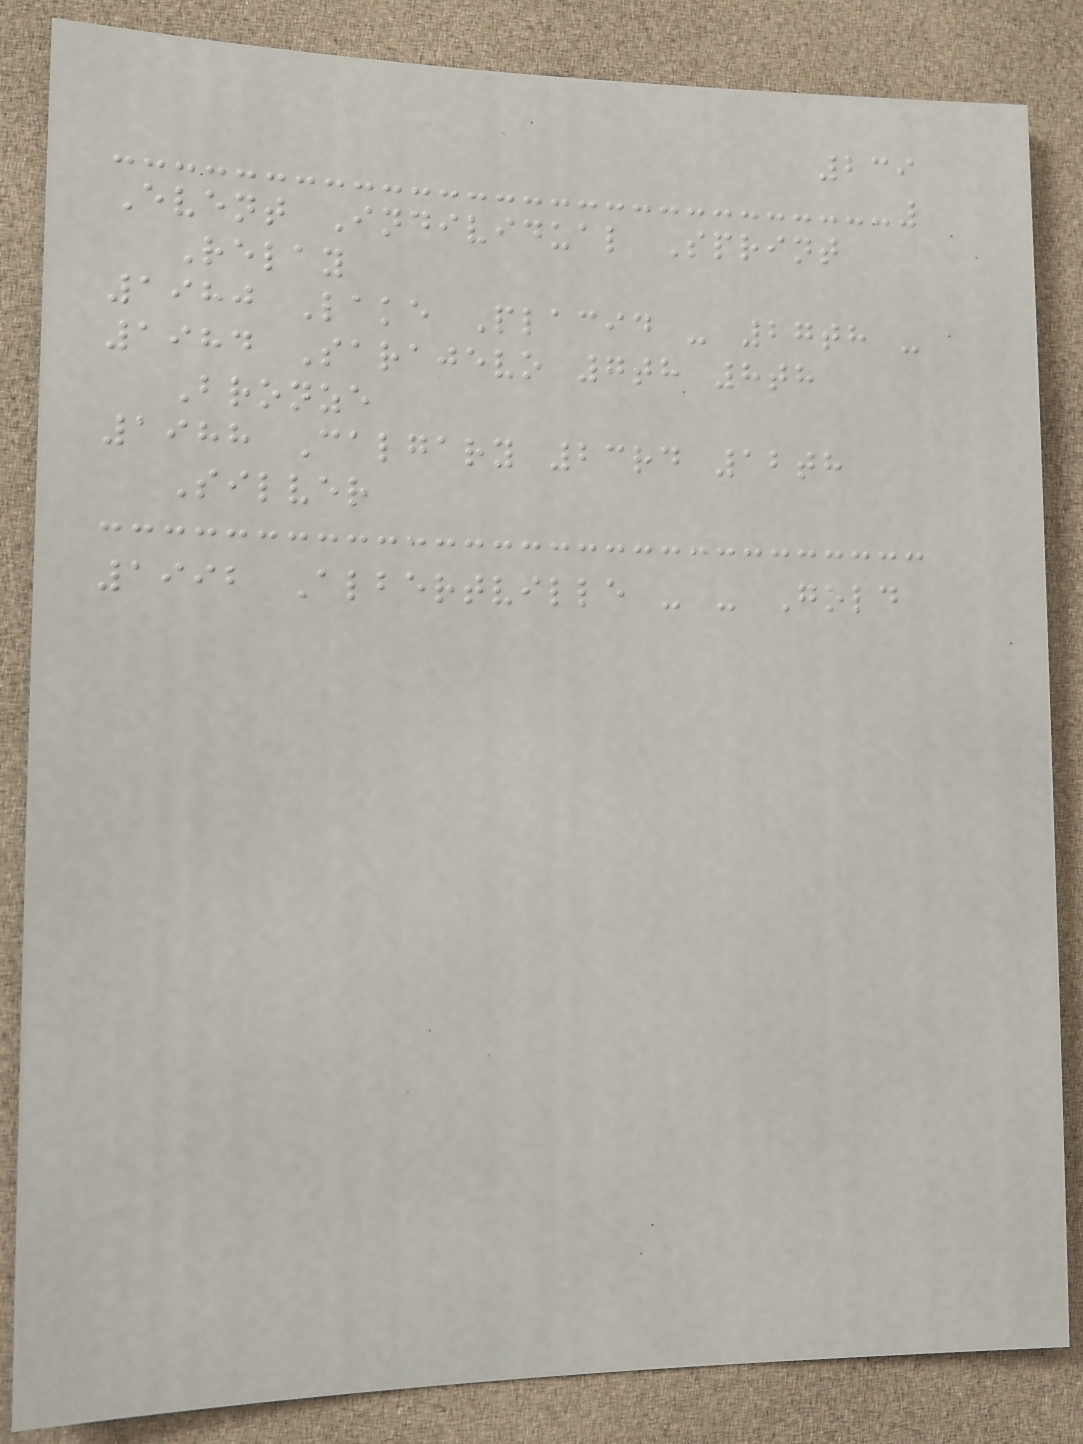239
Event Individual Sprint
Relay
1980 Lake Placid - 27th -
1984 Sarajevo 7th 8th
Bronze
1988 Calgary 23rd 12th
Silver
1992 Albertville - - Gold
